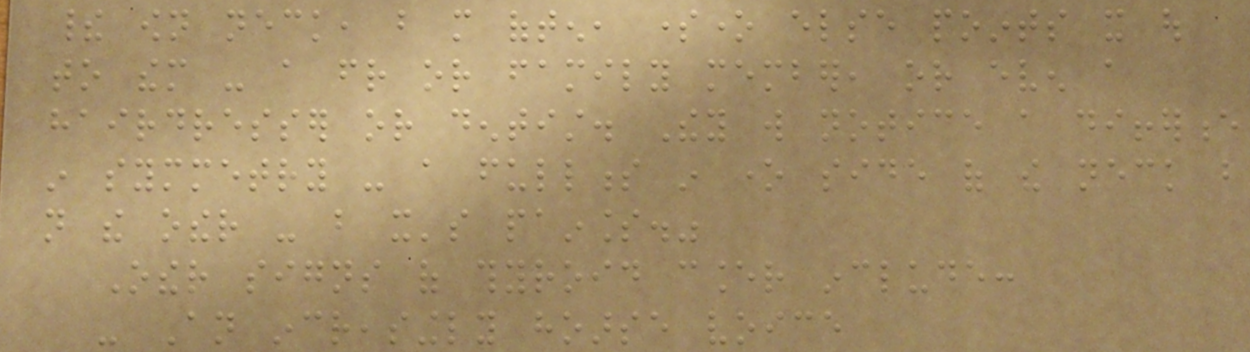their own neck, but more often, someone else points it out
to them - a friend or family member, or even a
hairdresser or dentist. They will notice a difference
in symmetry - a fullness in one side of the neck but
not the other - but it's painless."
Other signs of thyroid cancer include:
- An increasingly hoarse voice
